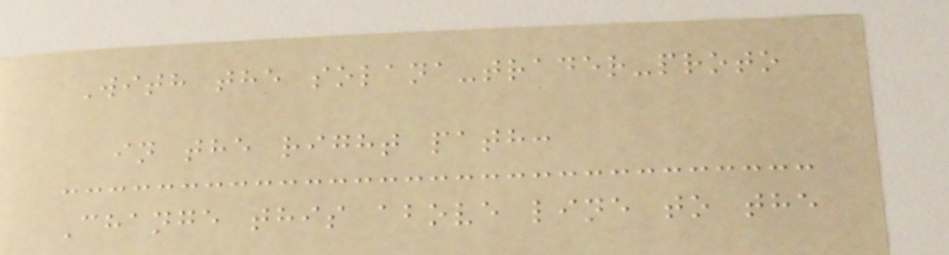With the solana-trader-proto
in the right path:
Change this above line to the
